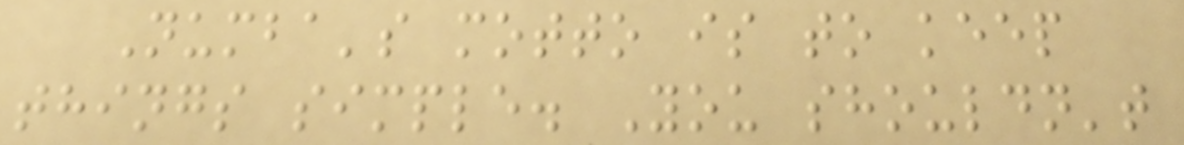Numba's motto is to keep
things simple. You shouldn't
